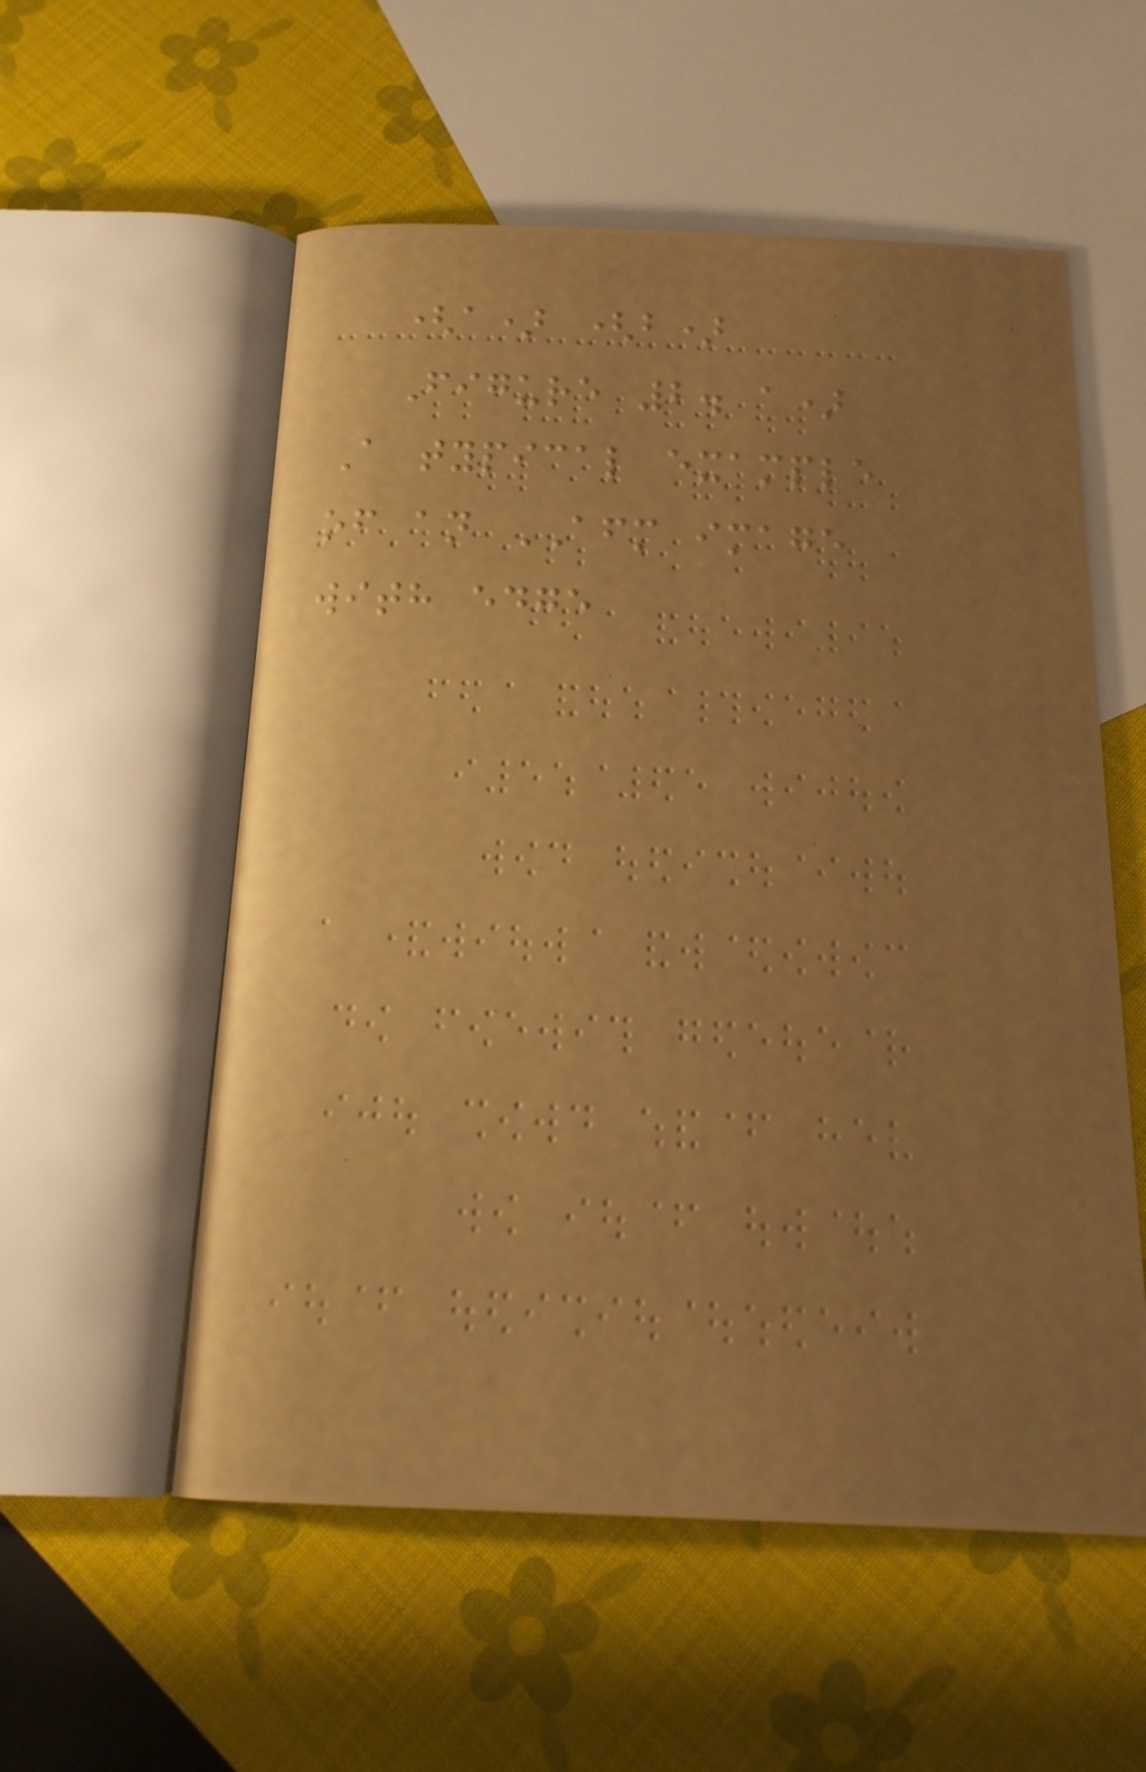(a) (b)
Figure 2. a)
A typical example
of an AFM image
with edge
